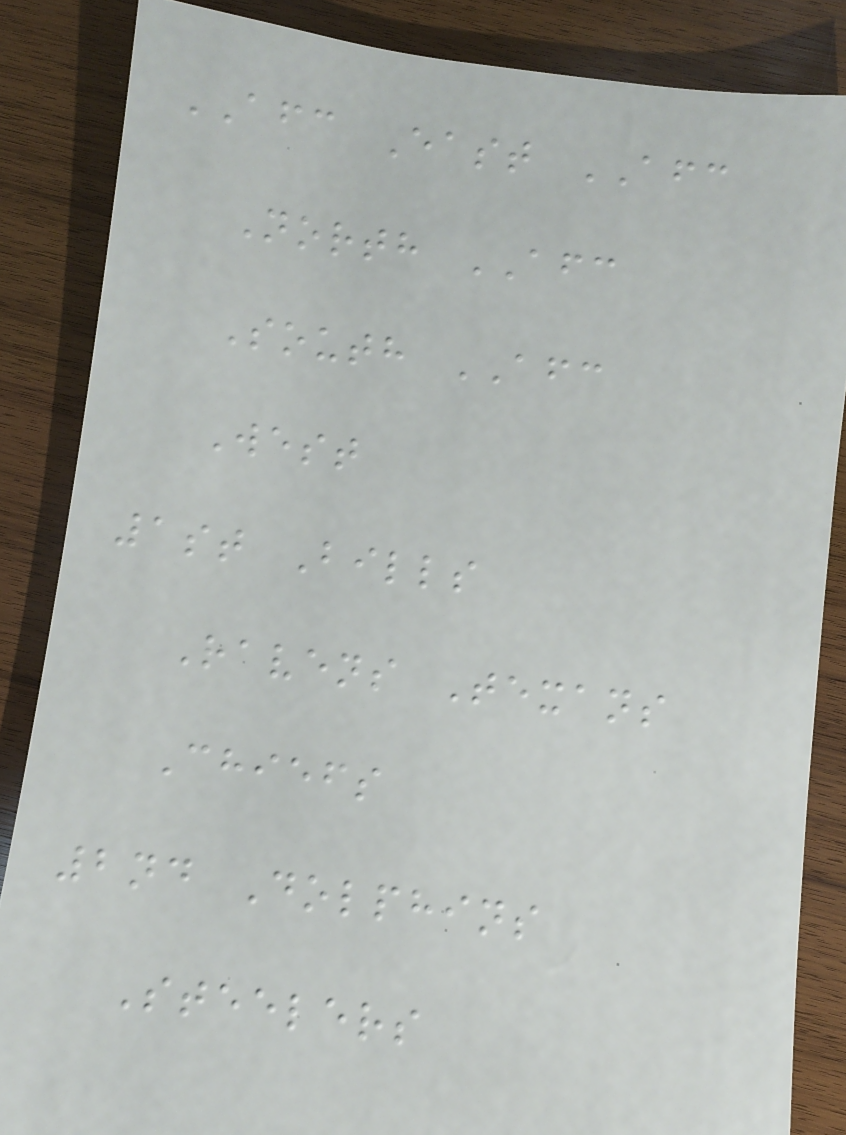AFC East AFC
North AFC
South AFC
West
1st Bills
Ravens Texans
Chiefs
2nd Dolphins
Steelers
